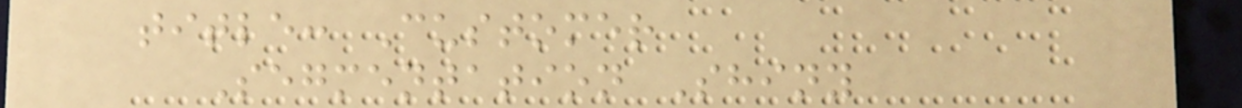title: Customer
Segmentation Shiny
